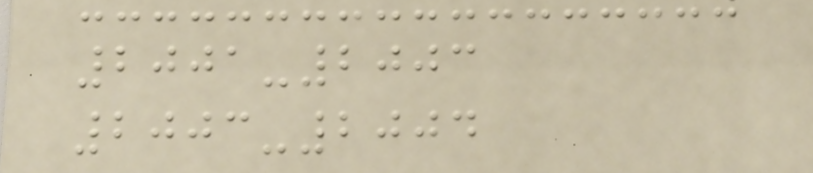2001-2003
2003-2004
